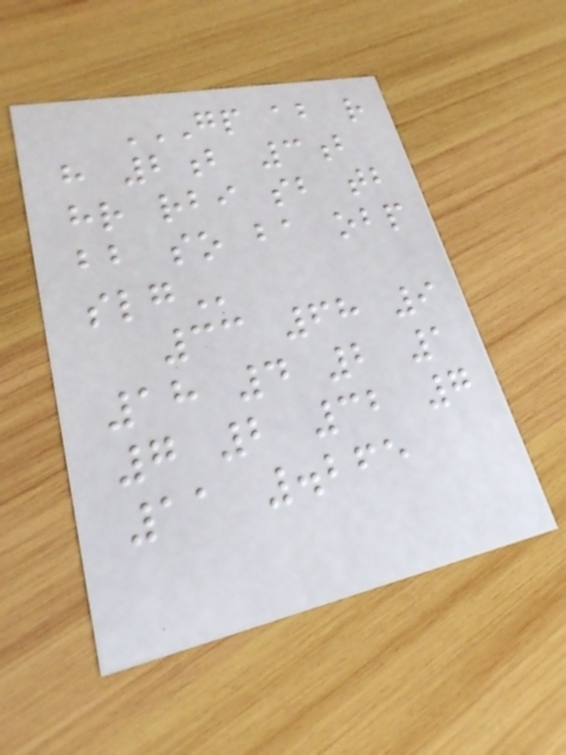GP AB R
H 2B 3B
HR RBI SB TB
BB SO BA OBP
SLG
33 68 9
18 4 2 1
7 2 32 7
11 .265
